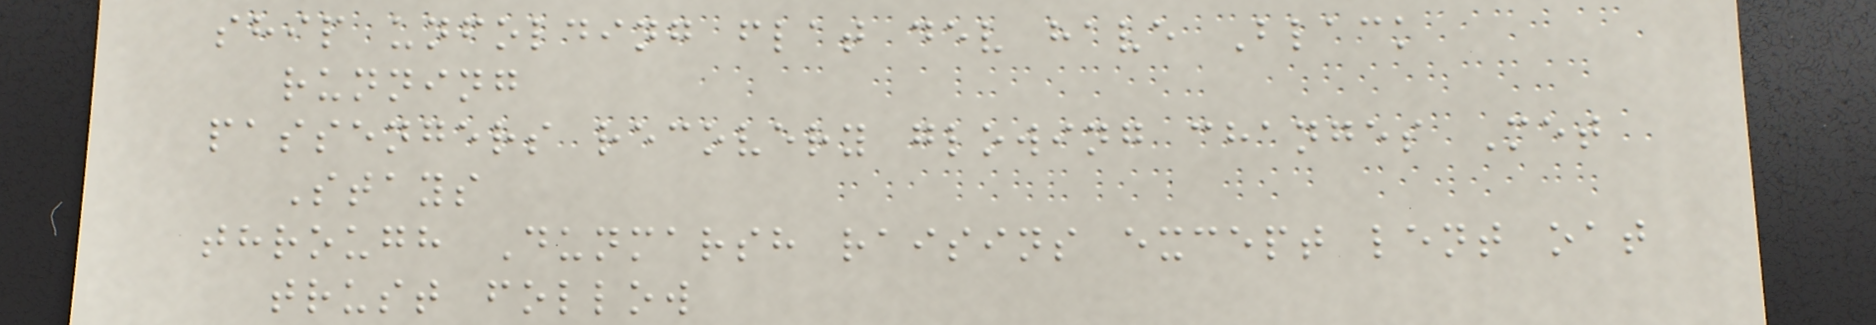ship unfolding flat dev have Black
running
passengers recovery glowing changes Met
Stays
through Dunmarsh raisins except lent oat
trust follow
